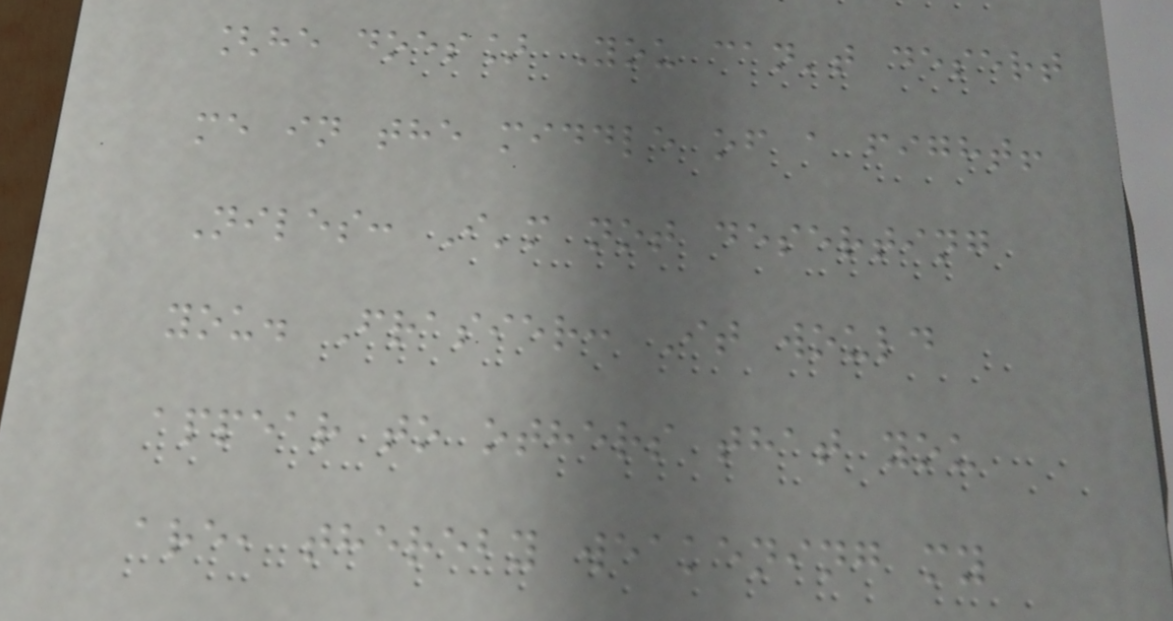[he does] You can't desert
me in the middle of a fight!
Niles: I'm not deserting
you. Frasier: It would
appear to others that you
are, thereby weakening my
